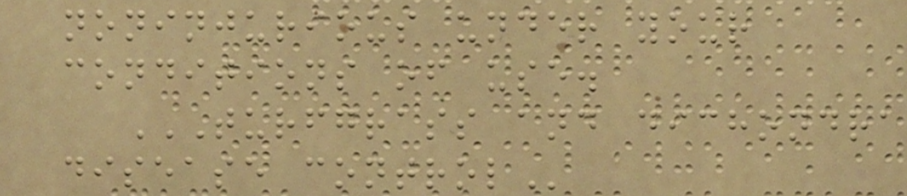noninjurious under your
conditions of use.
TURFGRASS AND DICHONDRA
DISEASE CONTROL
